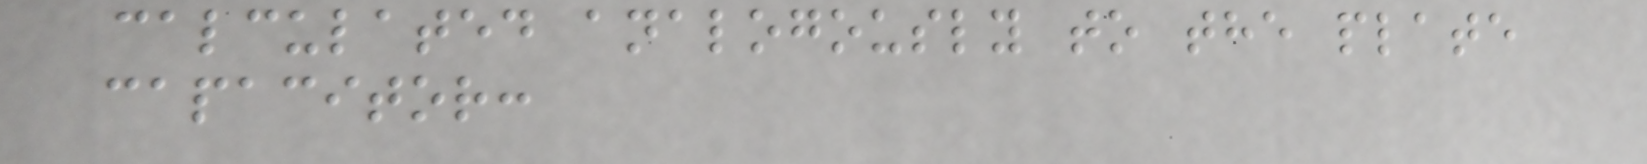calculated analogously to the plate
capacitor:
